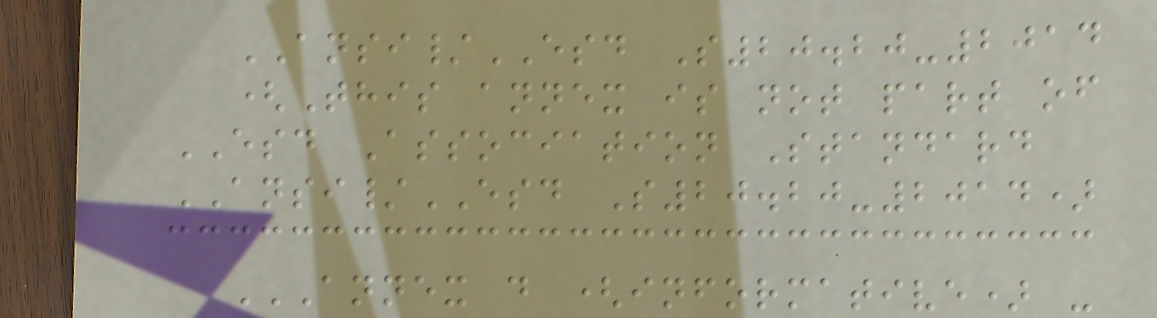ANSI/ESD S20.20-2014
(This annex is not part of
ESD Association Standard
ANSI/ESD S20.20-2014)
ANNEX D (INFORMATIVE) -
